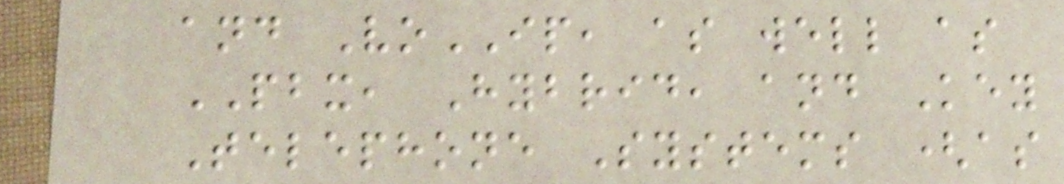and VoIP, as well as
PBX, Hybrid, and Key
Telephone Systems (as
